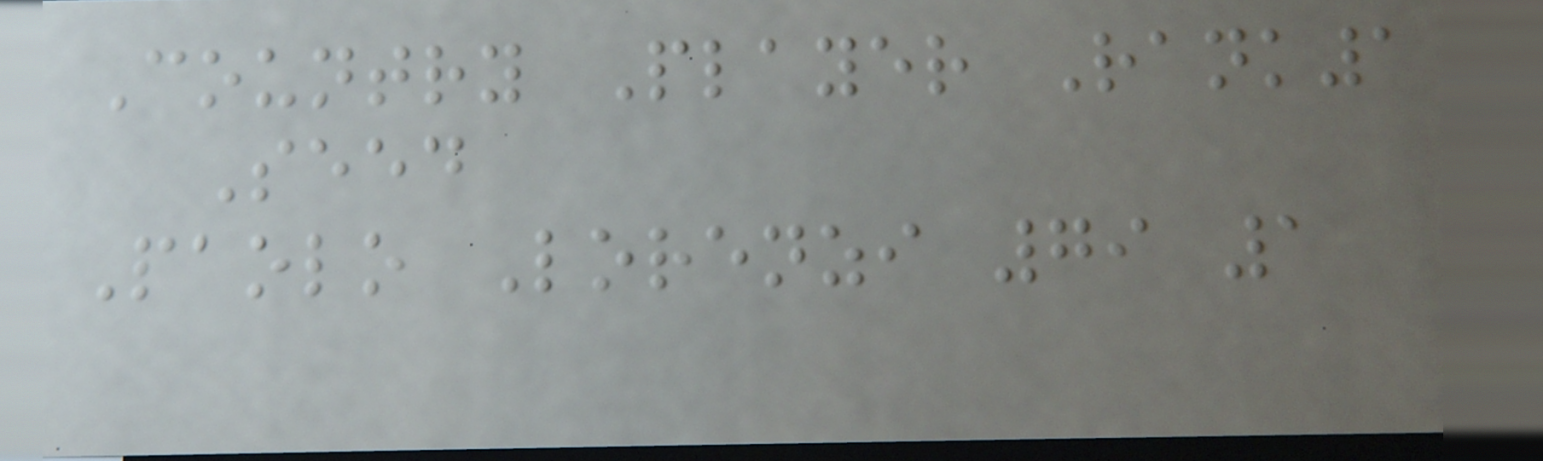Country Player Rank1
Seed
Paolo Lorenzi 79 1
